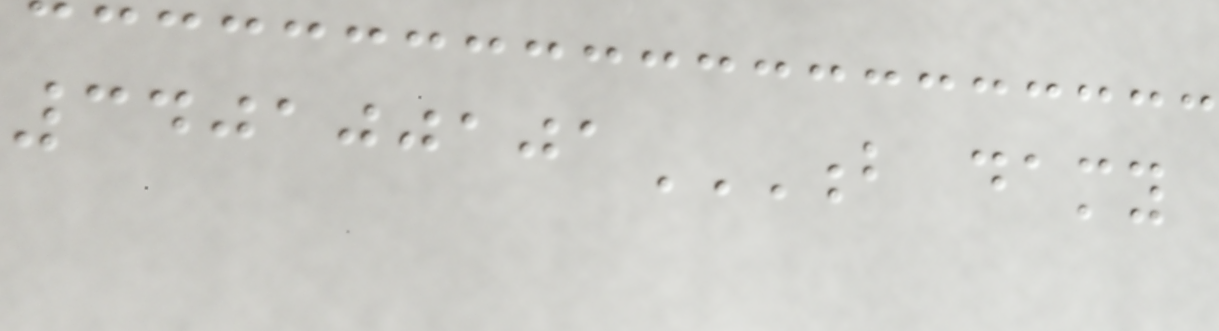340100101B DAMY
